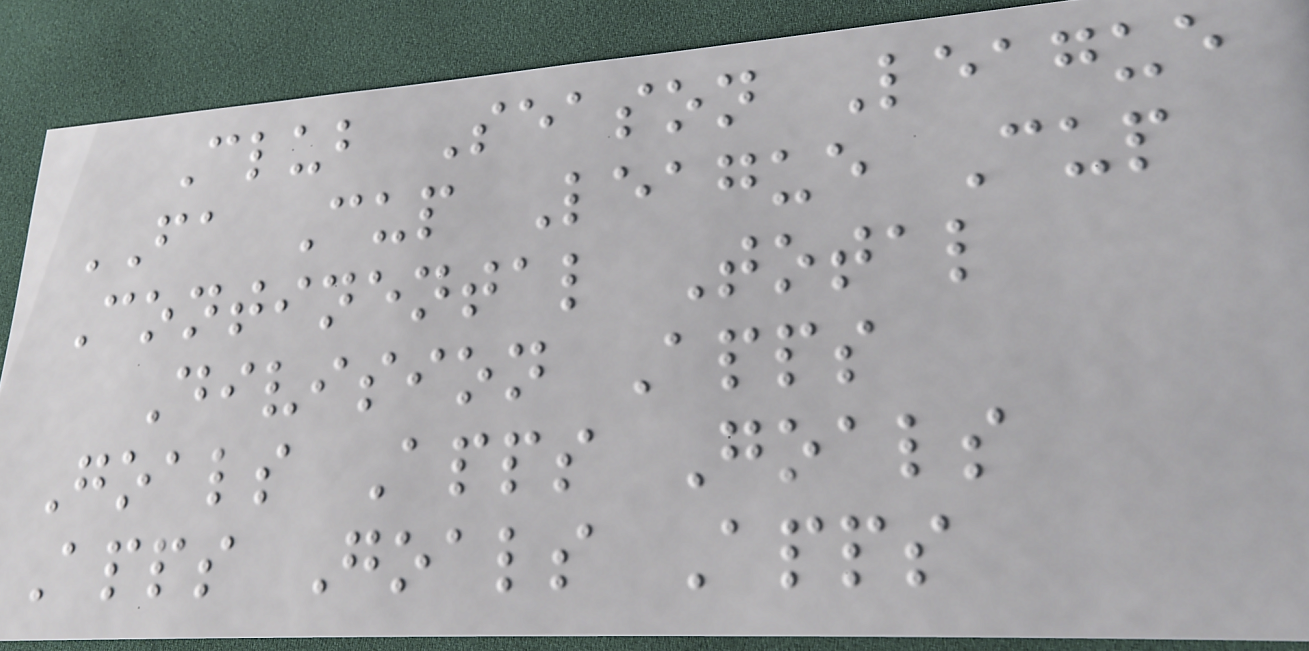Club Season League
FA Cup League Cup
Continental Total
Division Apps
Goals Apps Goals
Apps Goals Apps
